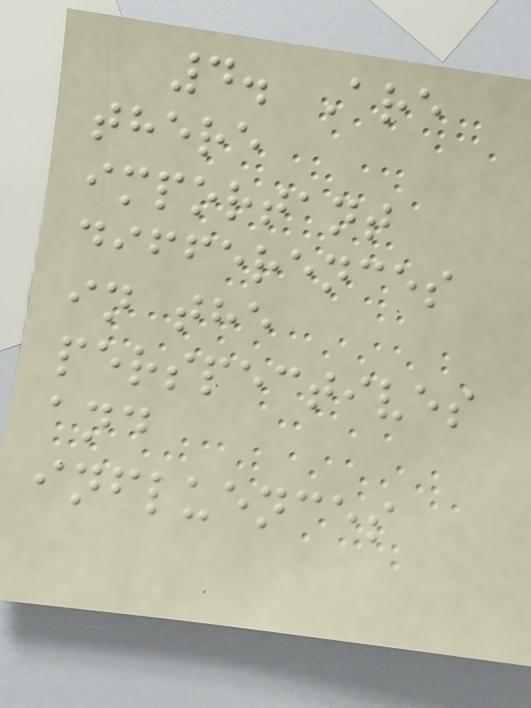4. Are
there
important
differences
in the
perspectives
and
influences
